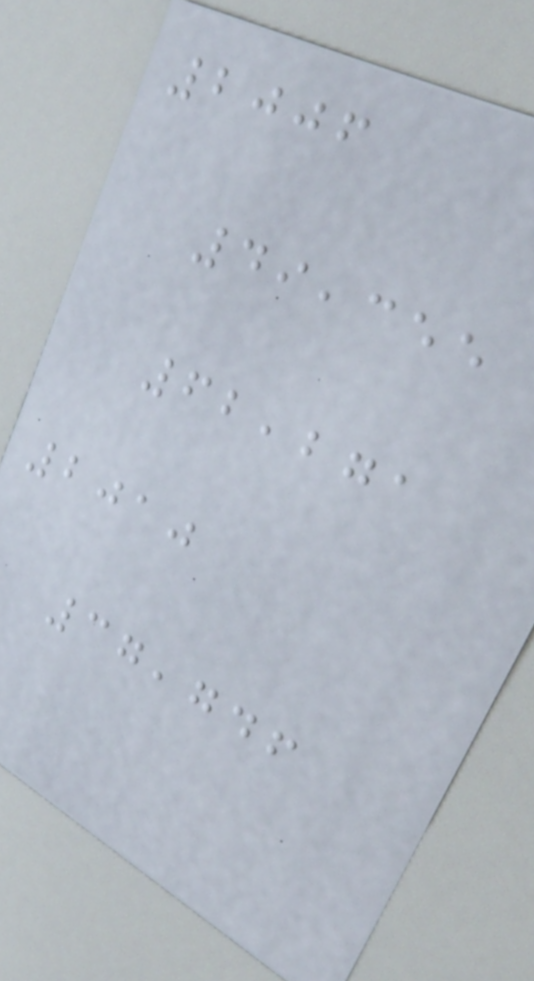2006
49,355
62,271
2010
37,746
